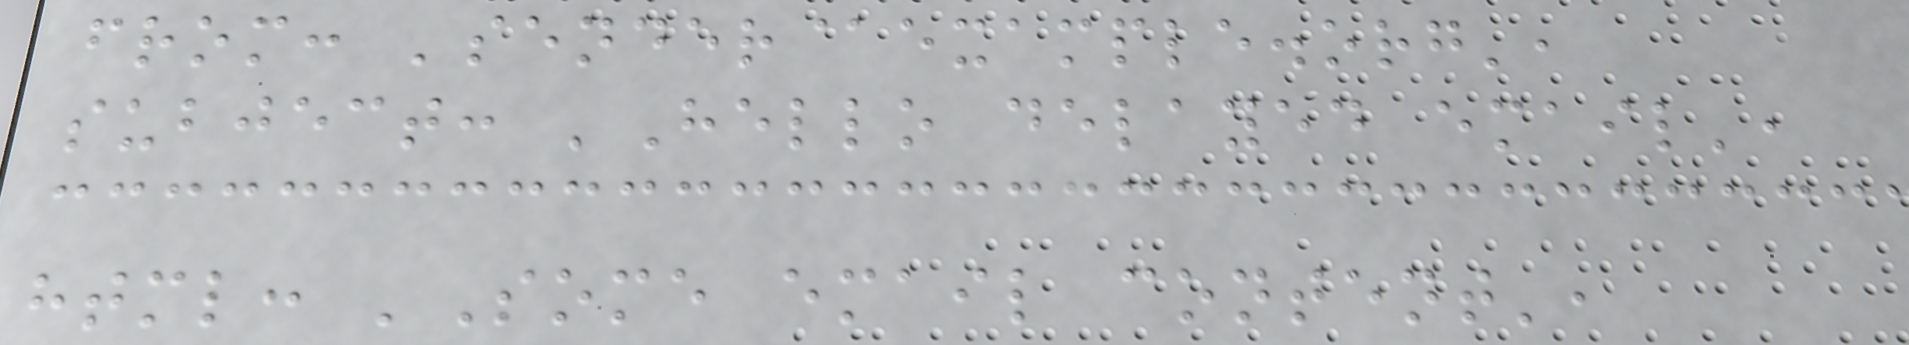from: 'sender@example.org',
subject: 'Hello delayed email',
html: 'Some email content',
